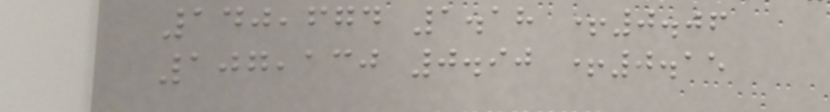140,674 1.18 +0.06
107,130 0.90 +0.15
